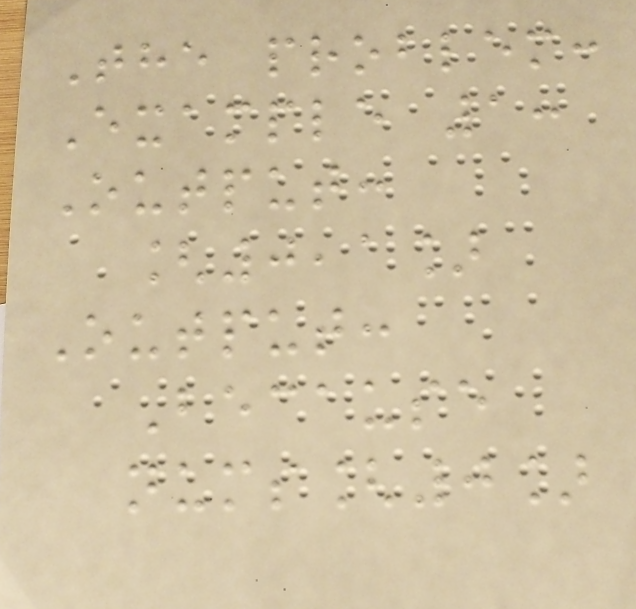The problem:
Example 1:
Output:
[0,1]
Output:
Because
nums[0]
